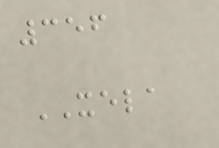356
XELA
